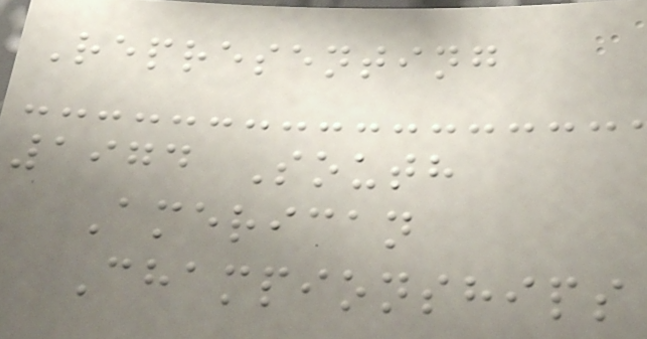Representing
1974 South
American
Championships
